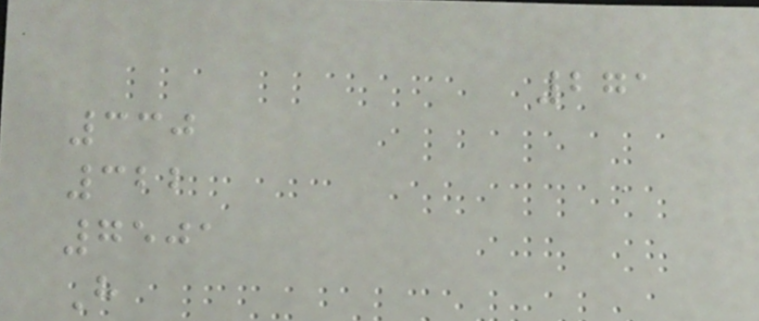271
330
322
7501
H
